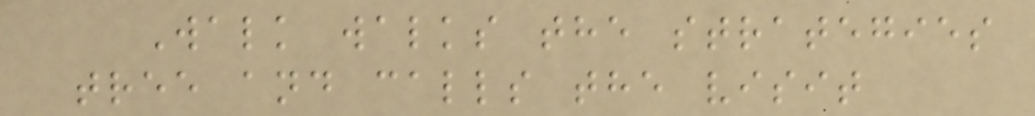Walk walks the strategies
tree and calls the visit
